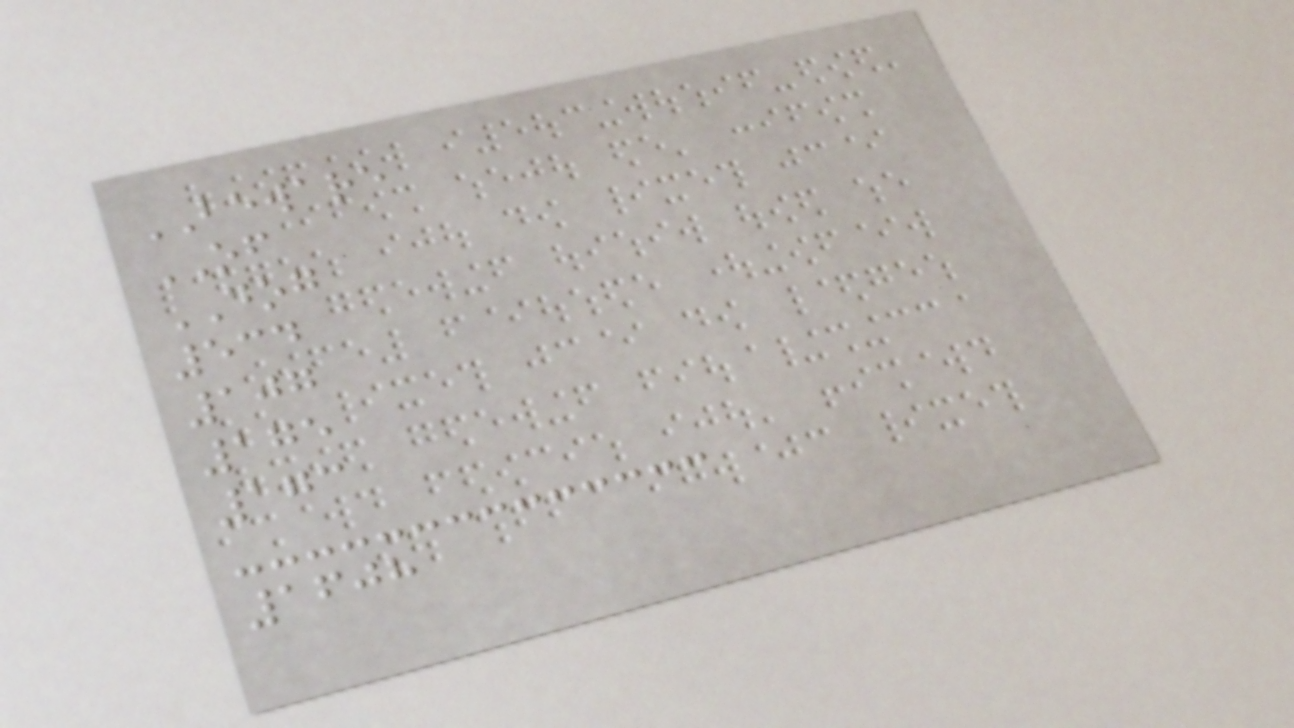BEWARE
OF
DOG
534
107
175
173
1608
